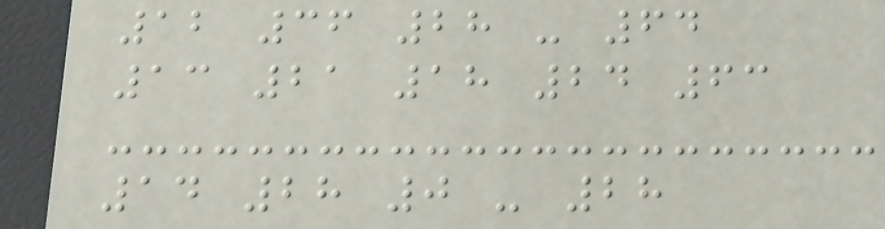12 36 28 - 64
13 21 18 24 63
14 28 0 - 28
